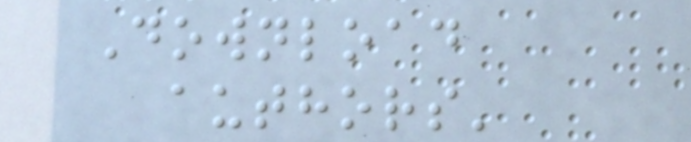Download
authors'
